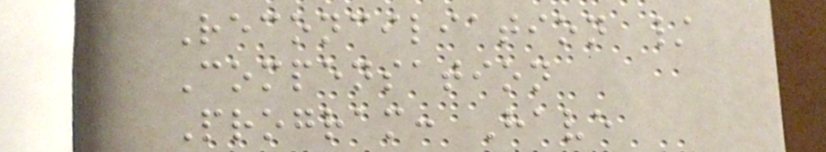Reconciliation /
Compensation
Program: Have
